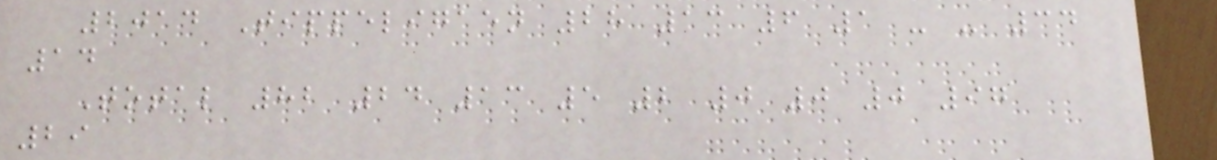2014 Tippeligaen 28 13 6 1 - - 34
14
Total 82 24 13 5 2 0 0 0 97
29
